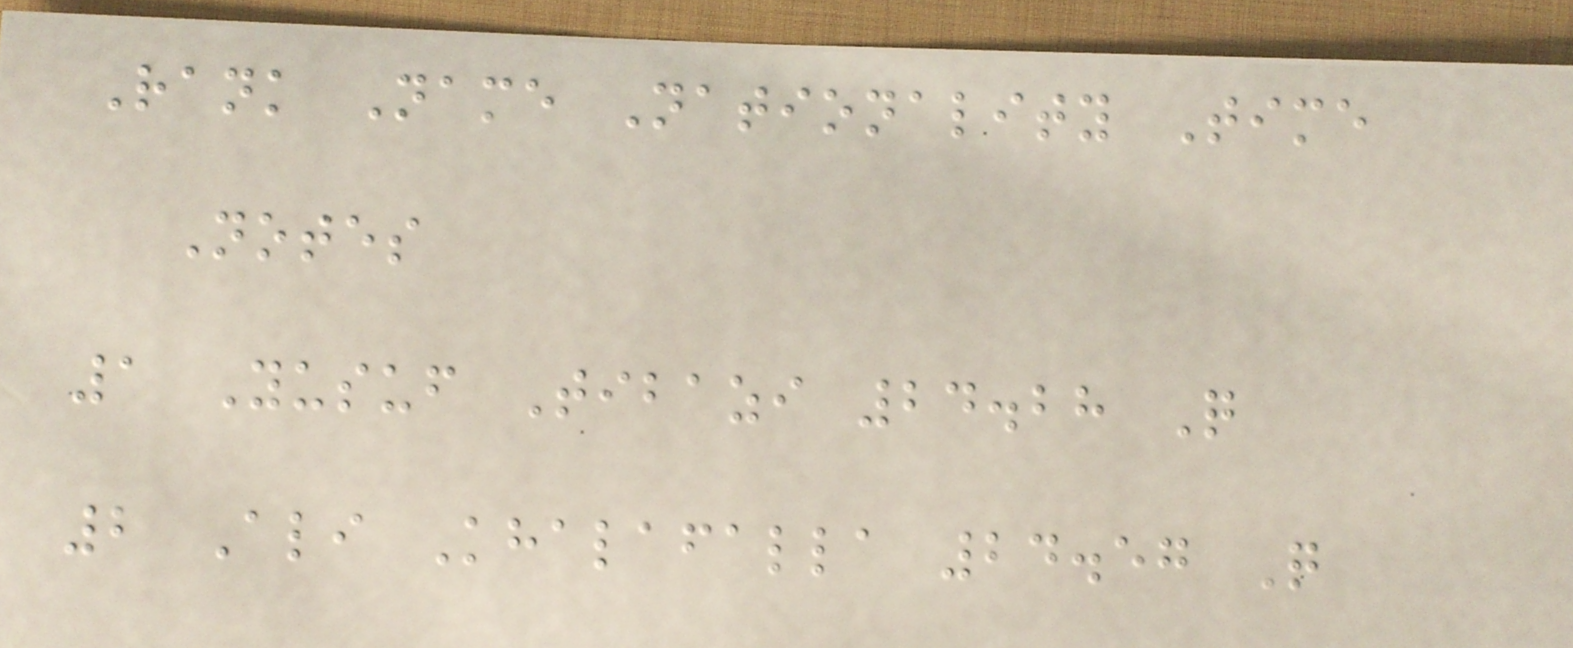Rank Name Nationality Time
Notes
1 Yusuf Tibazi 24.28 Q
2 Ali Khalafalla 24.57 Q
